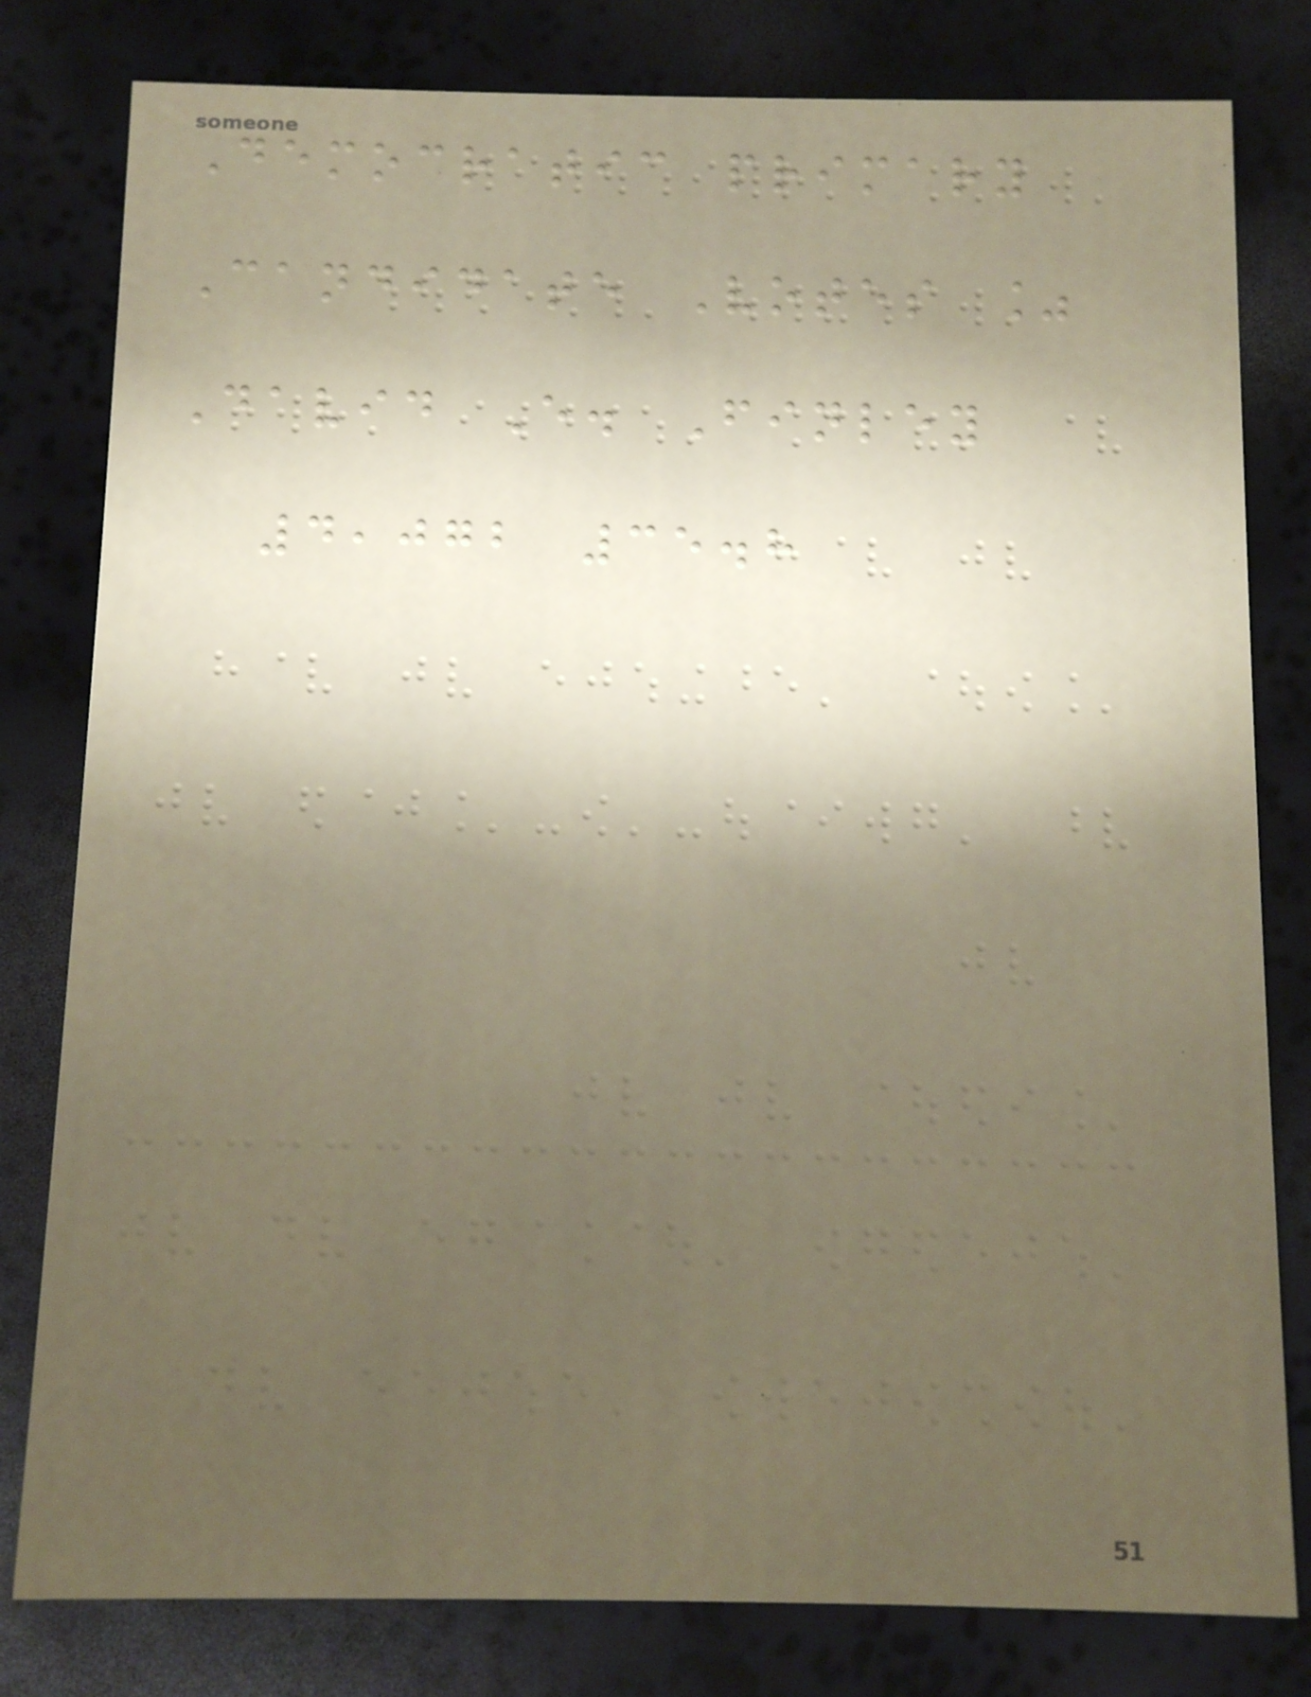Democratic primary
Candidate Votes %
David E. Finley
4,072 35.8
